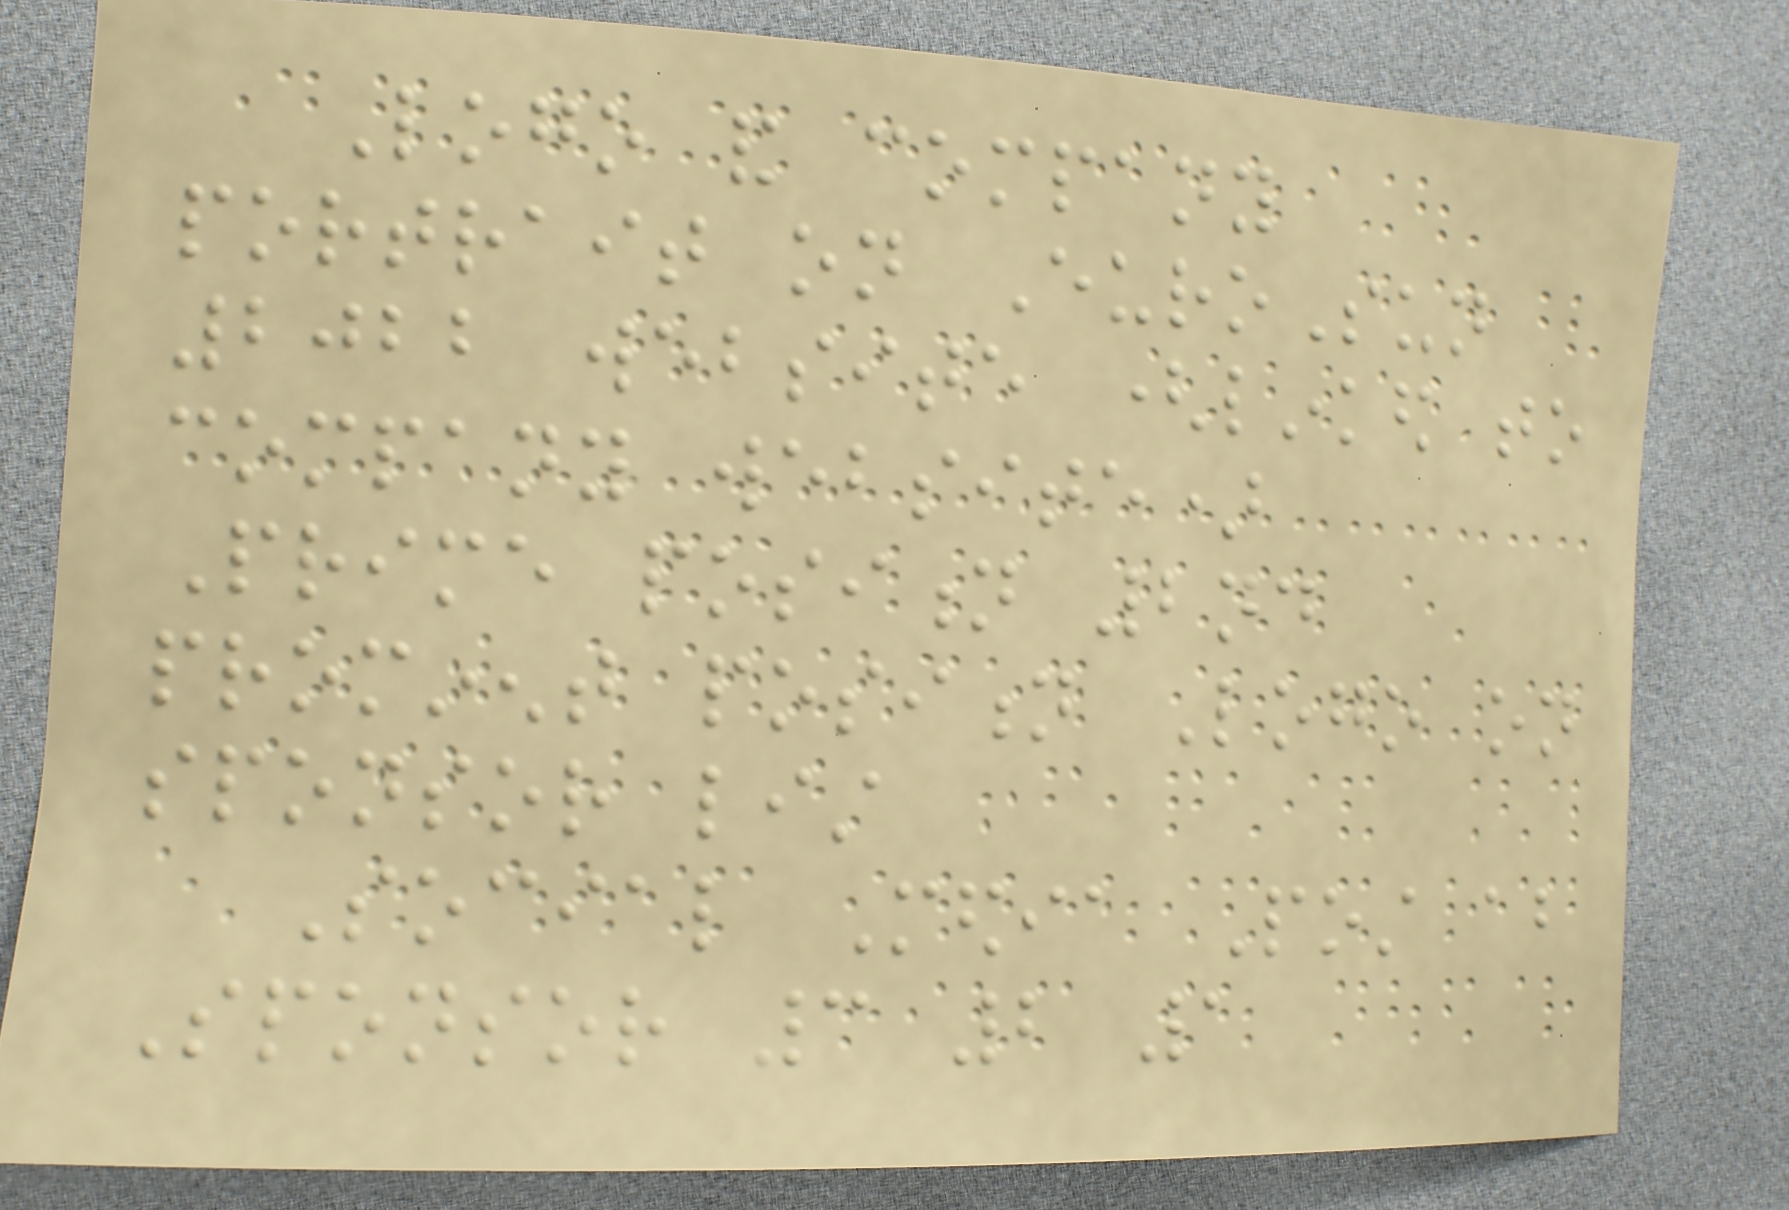Logo and company
portrait on EuroSun
2022 website (linked to
company website)
Prime position 2nd
prominent position Logo on
sponsor list
Social Media Post about
Sponsor 3 2 1
